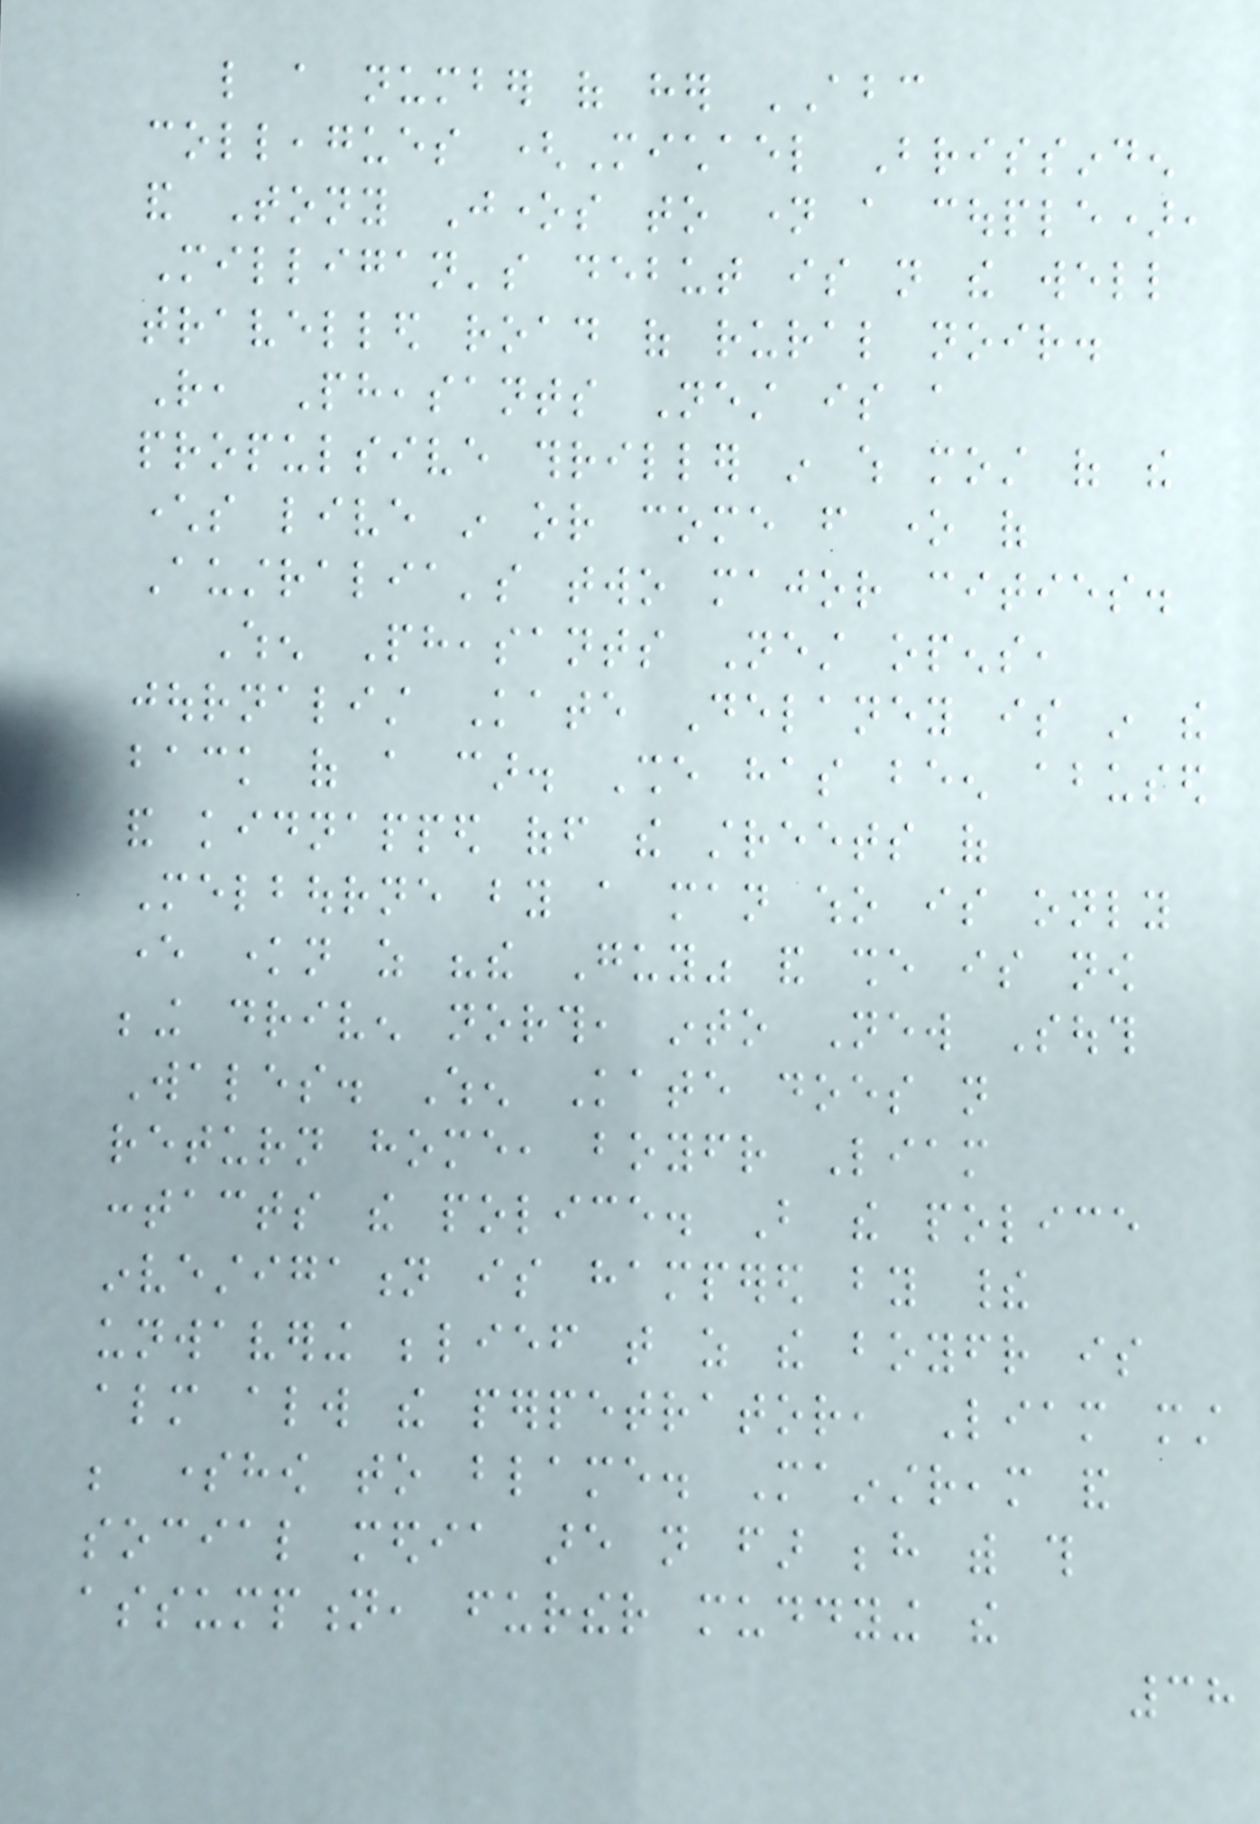like a number of her ABC
colleagues (Michael Brissinden
and Tony Jones to name a couple),
Milligan's debut is not the well
travelled road of rural noir.
Rather, Pheasants Nest is a
propulsive thriller in which most of the
characters live in or come from one of
Australia's two major cities.
When Pheasants Nest opens,
journalist Kate Delaney is in the
back of a car. She has been abused
and kidnapped off the streets of
Melbourne by a man who is only
ever known as "the Guy" and she is now
being driven north, into New South
Wales. When Kate does not
return home, boyfriend Liam
contacts the police. But the police
investigation is hampered by their
unwavering belief that as the boyfriend is
almost always the perpetrator, Liam must
be somehow to blame. Mainstream and
social media are not far behind with this
assumption, further muddying the
38
